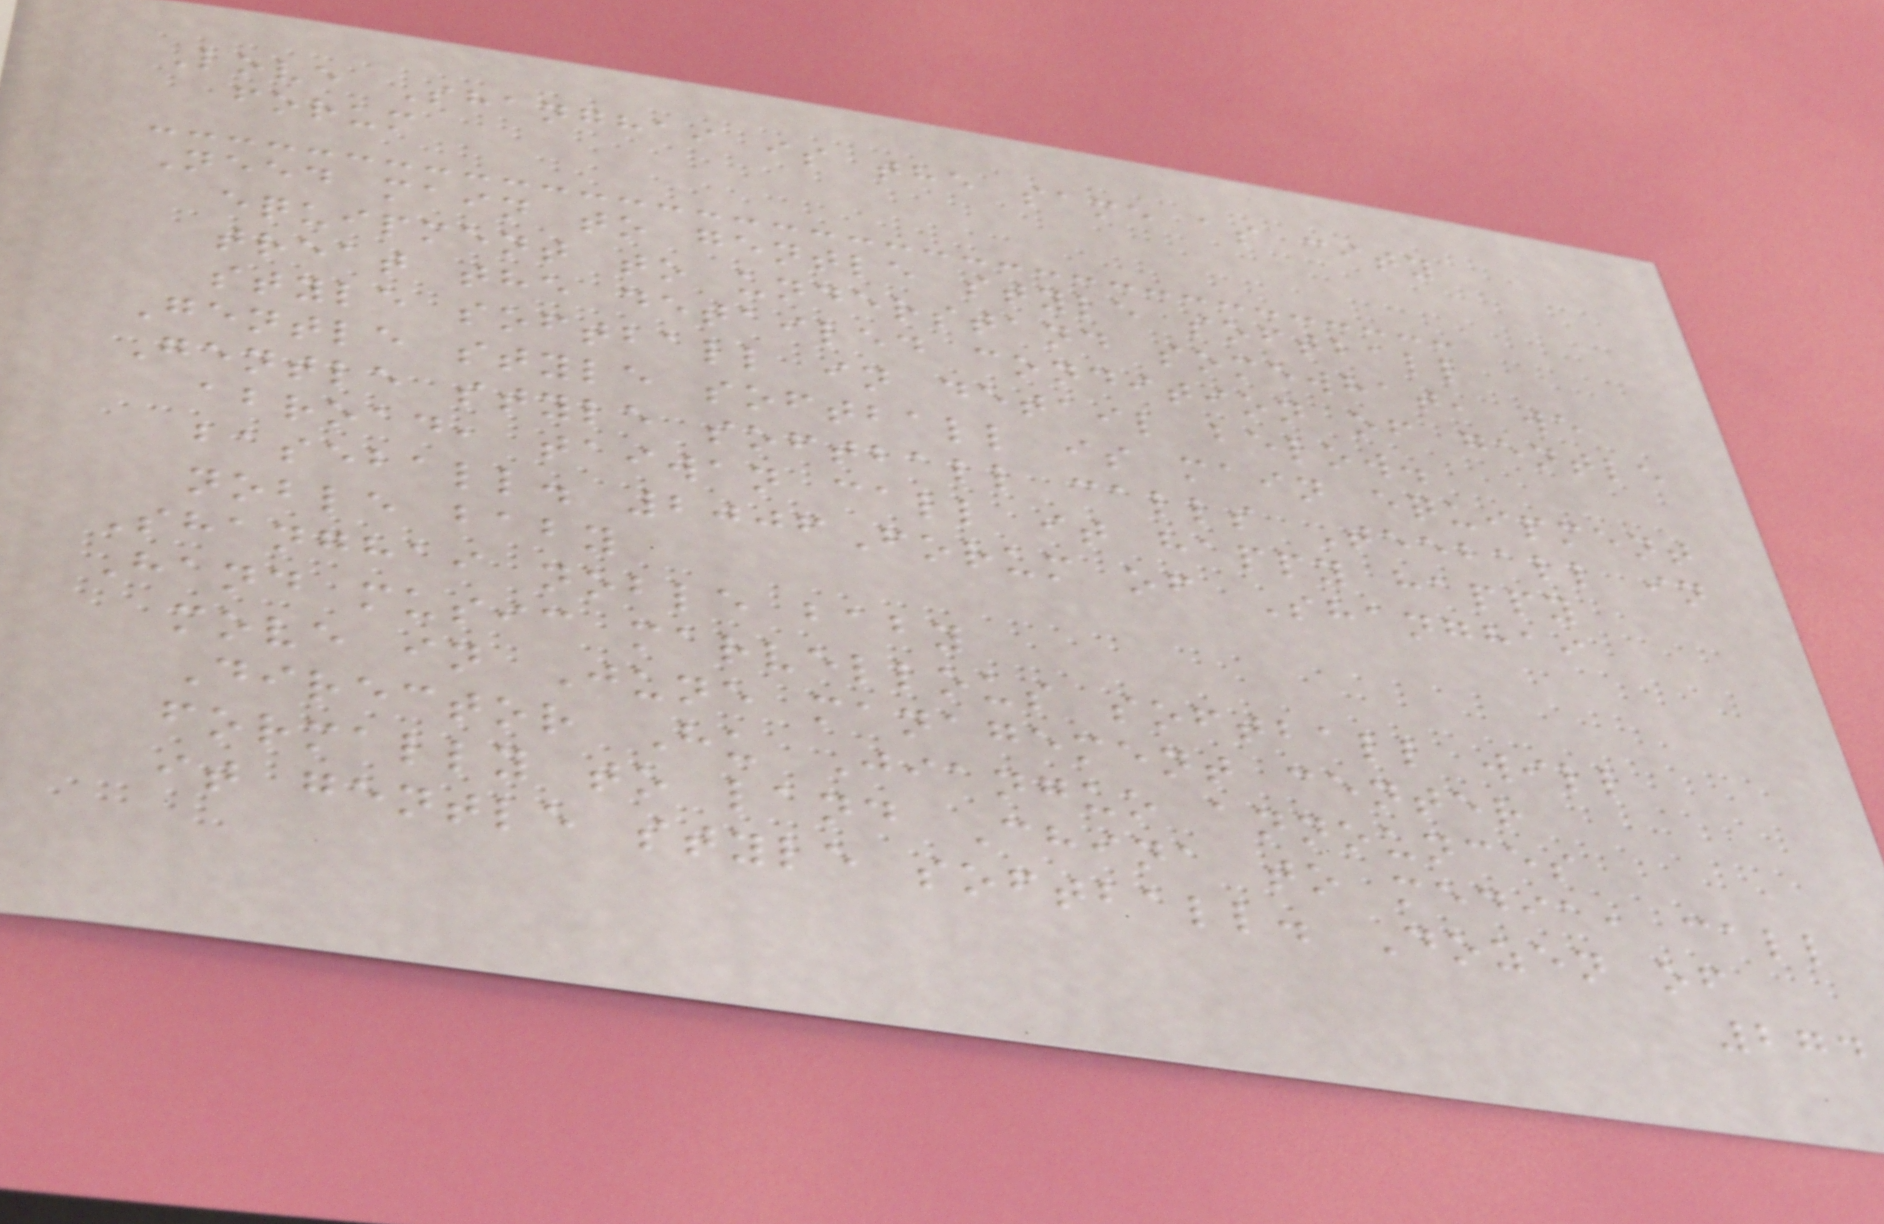Love Shanghai is the same as city
forum
Need main to gentle style softball
equipment to understand somewhat, we
treat the detailed condition of gentle
style softball in detail below.
Gentle style softball is main equipment
Gentle style softball calls Teeball in
abroad, taiwan call it happy happy
baseball. 2006Forum of Shanghai
noble baby
Shanghai noble baby
Hand music marvellous softball will
move in June management center
Director Hu Jianguo announces
formally to land China to media, call
it gentle style softball. Dozen of
274
